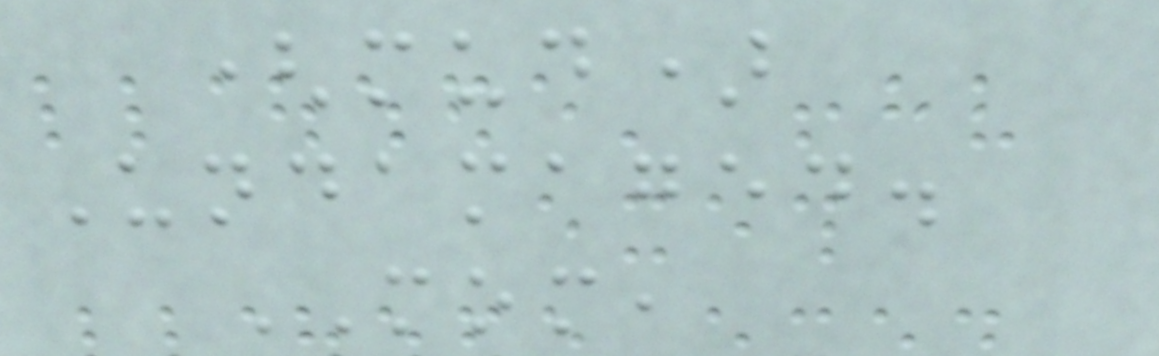(mud)
Undamaged.
MOM,
